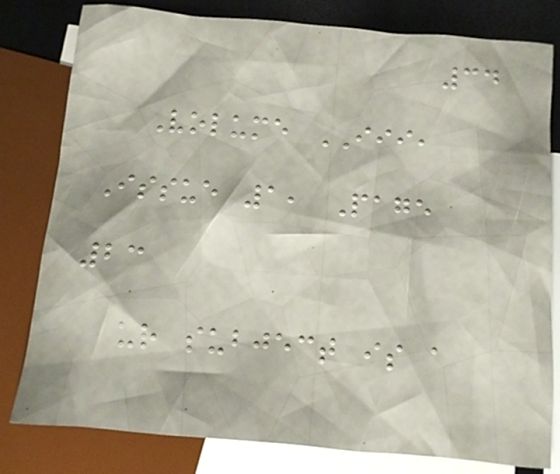34
Volume III,
Issue 1, Page
23
ur subject is a
